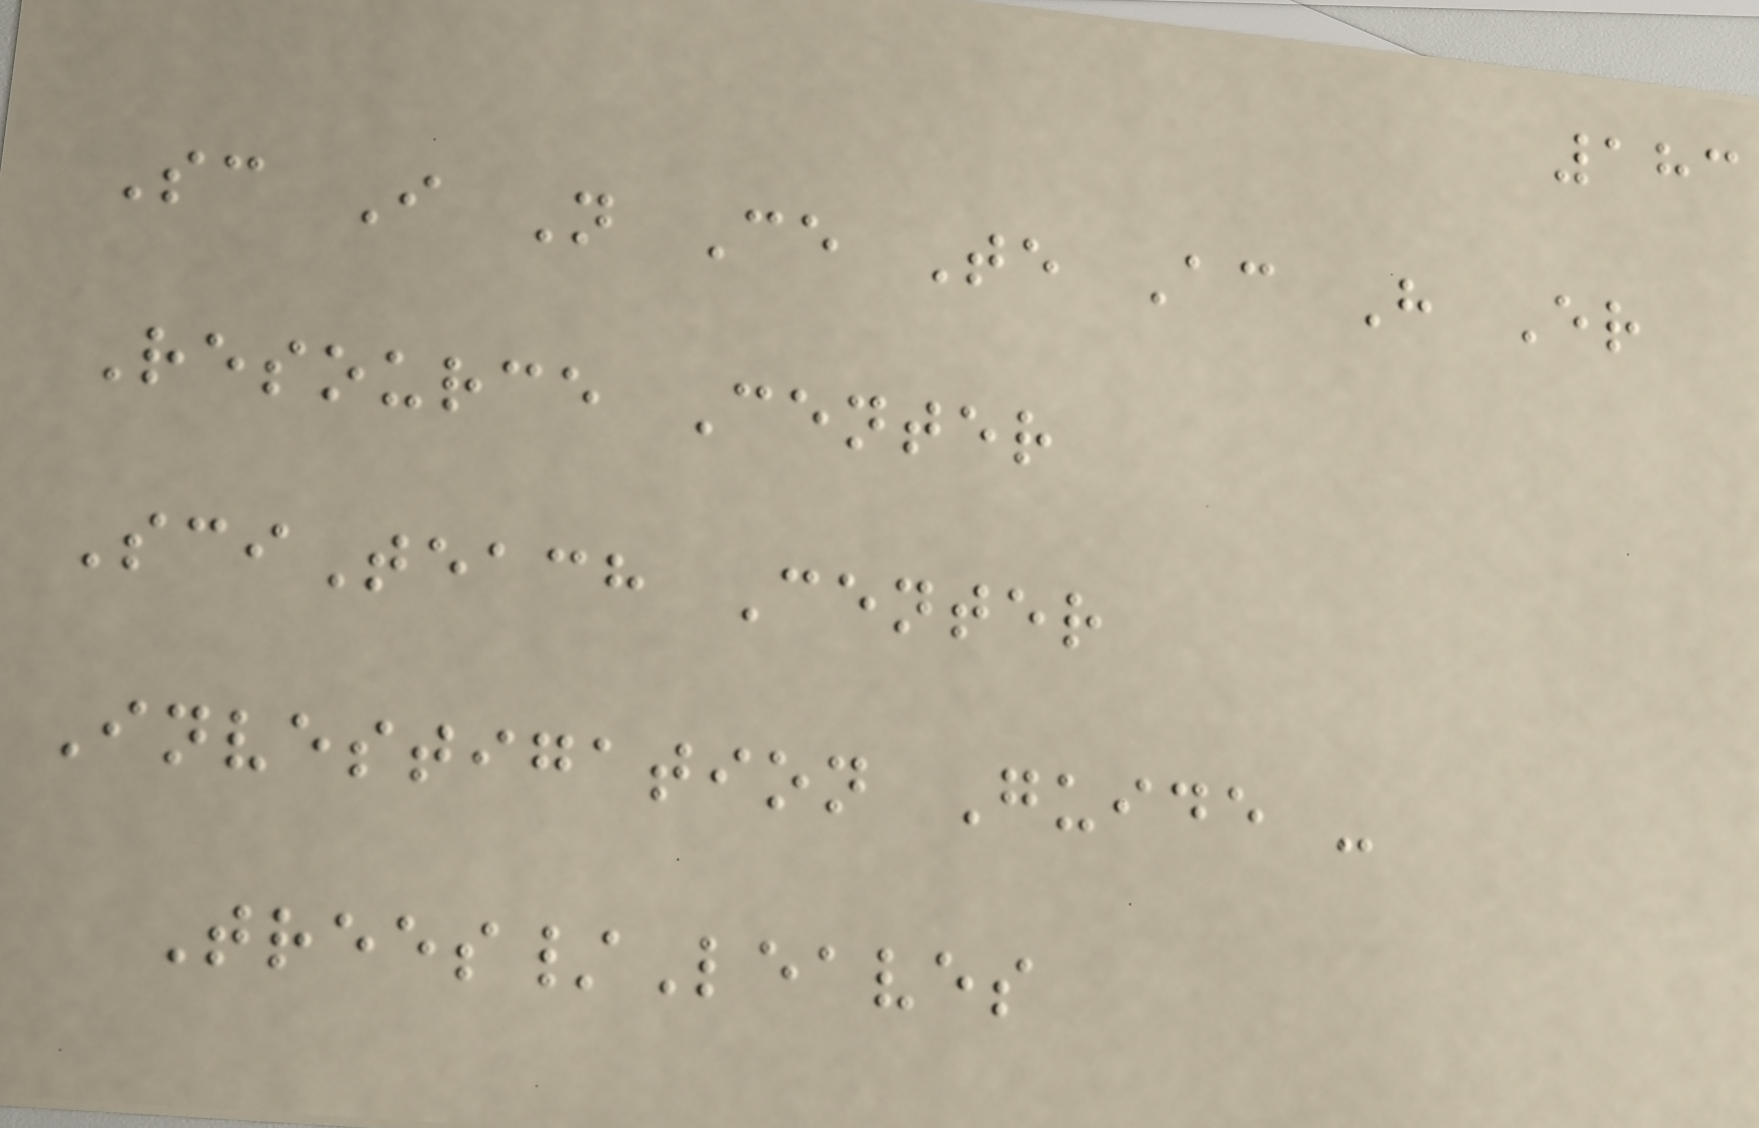183
Sc I N Ce Te Ac H Er
Resource Center
SciTeach Center
Investigation Guide -
Trees/Leaves
